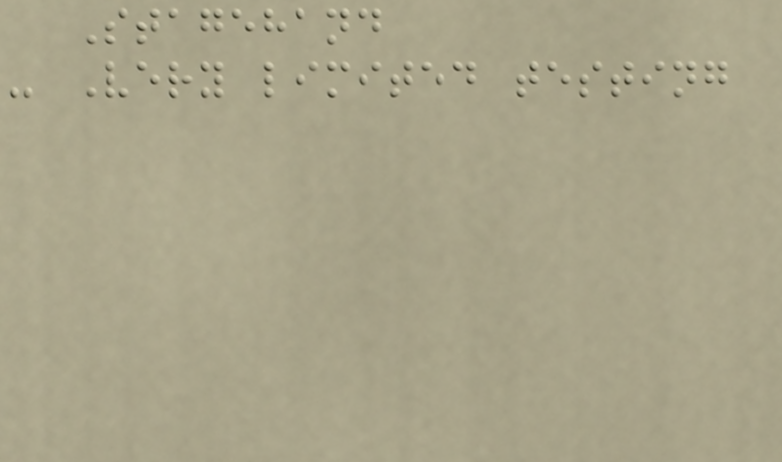Stagehand
- Very limited testing
